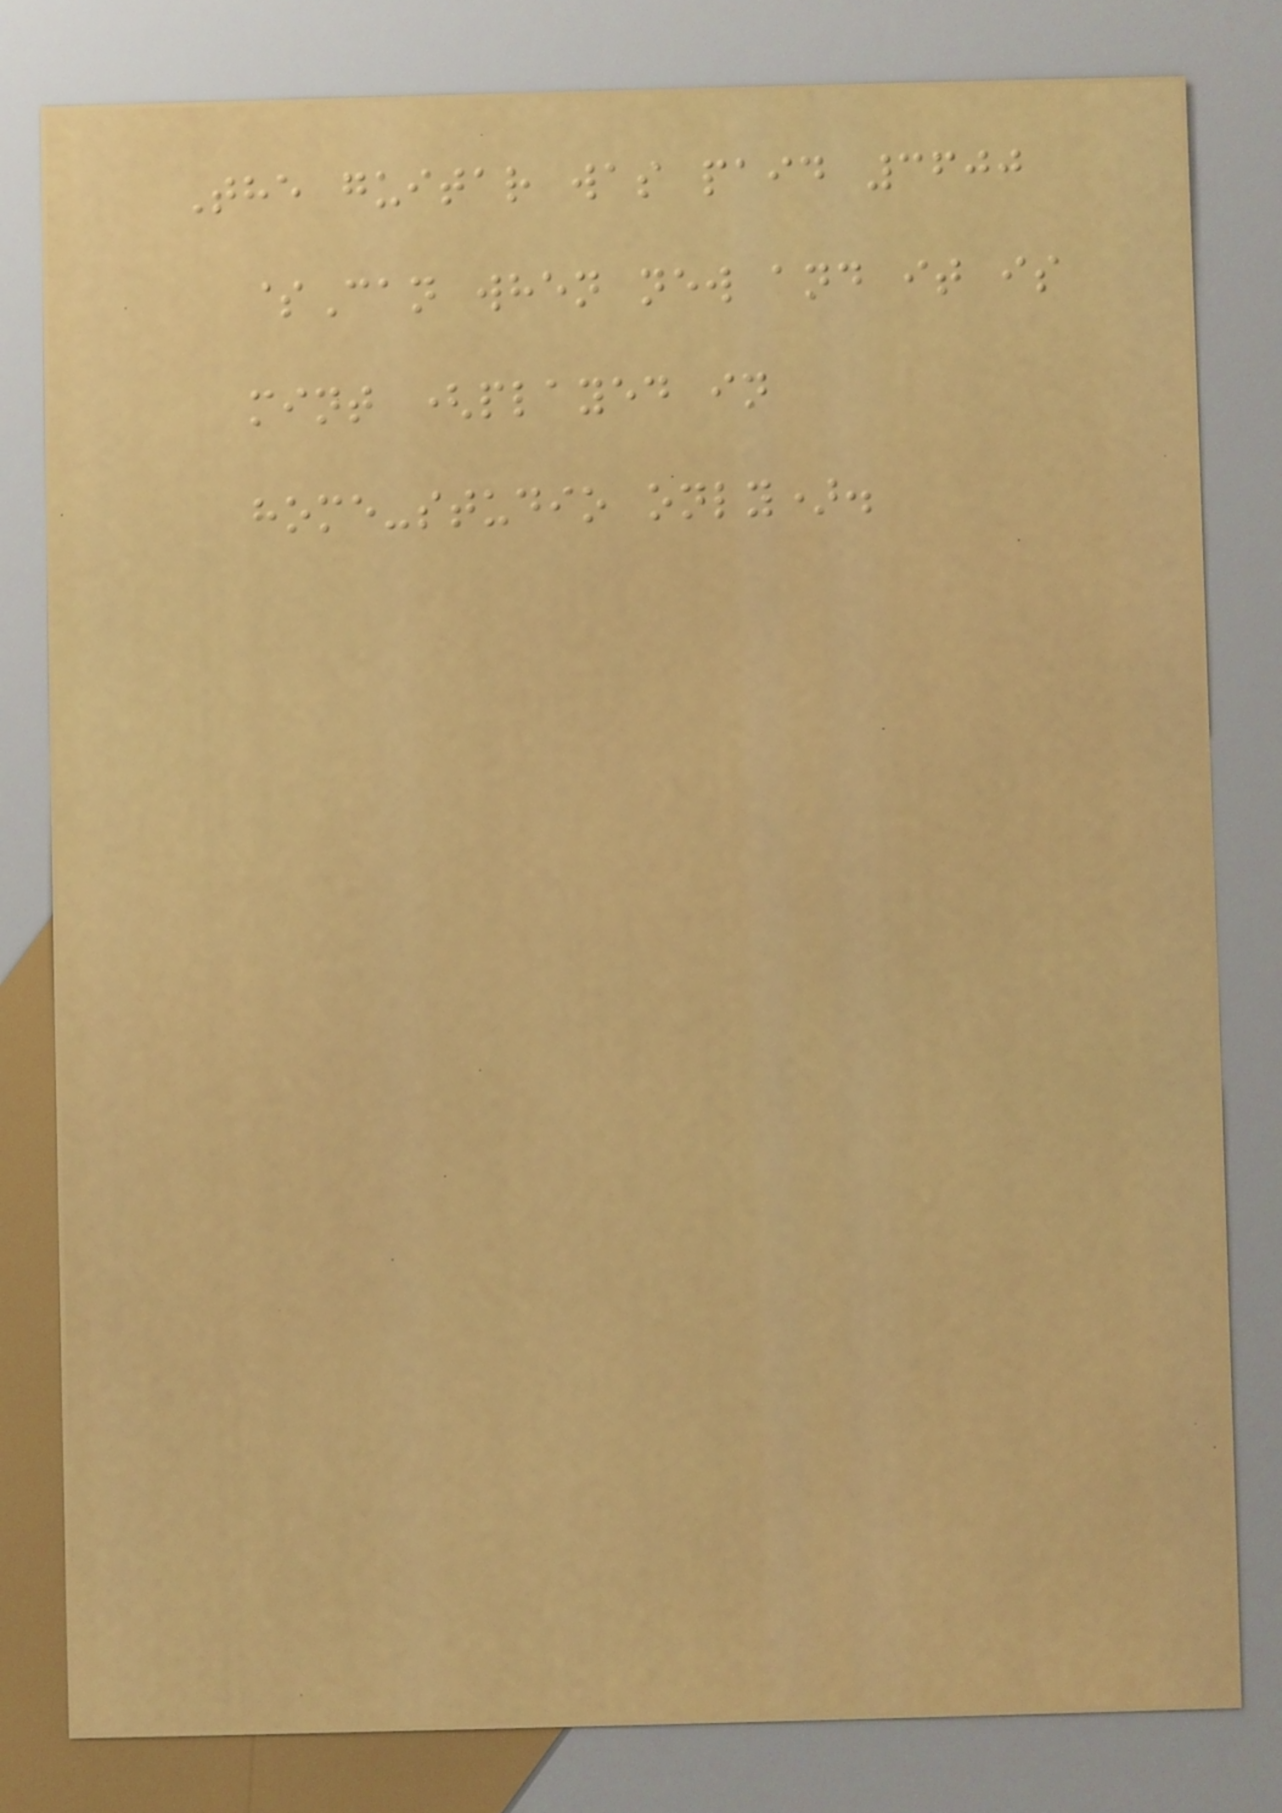The guitar was paid 3600
$Can when new and it is
mint (played in
home-studio only).
